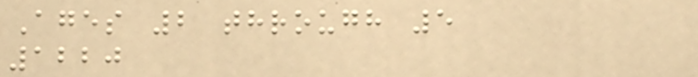Ages 2 through 5
1220
